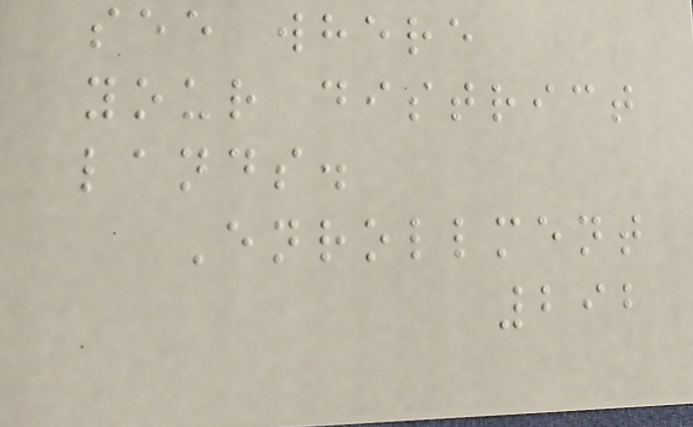see where
your district
lands.
Enrollment
292
